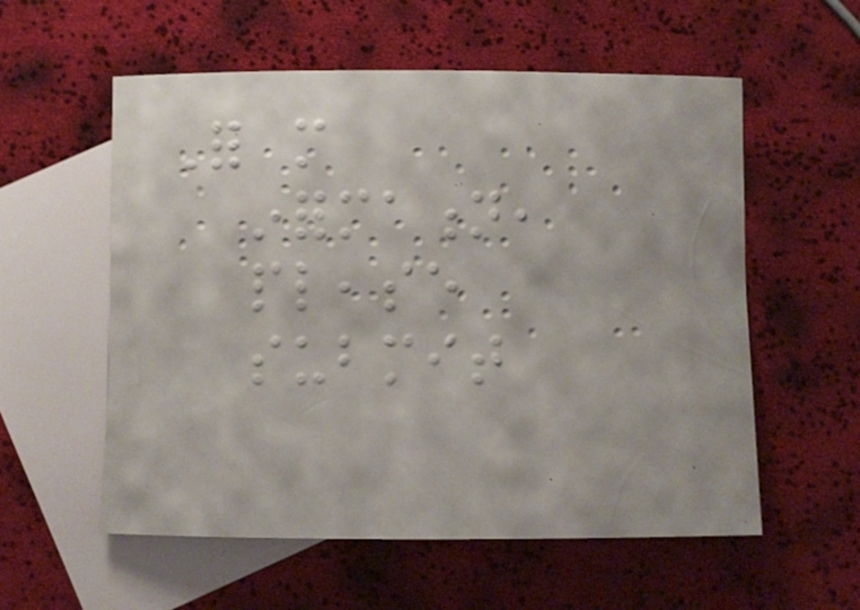For more
information,
please
submit
